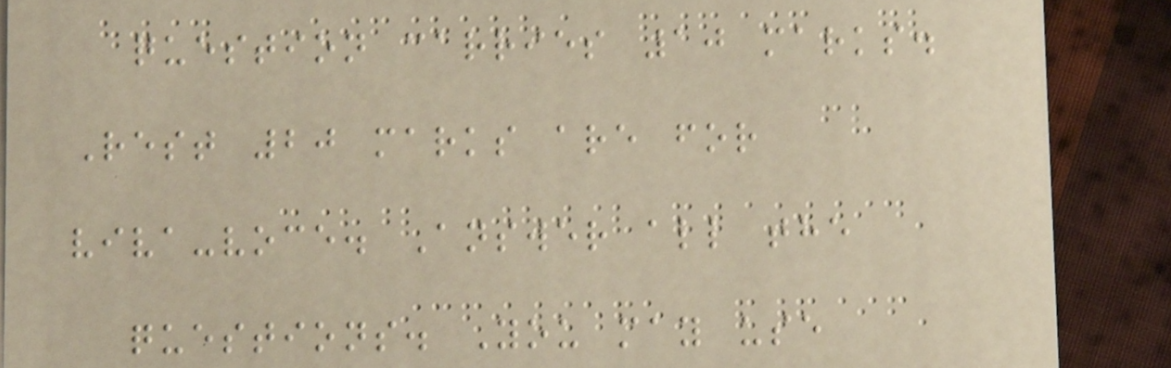question carries 10 marks.
Rest 20 marks are for
viva-voce. Answer all the
questions. You may use
